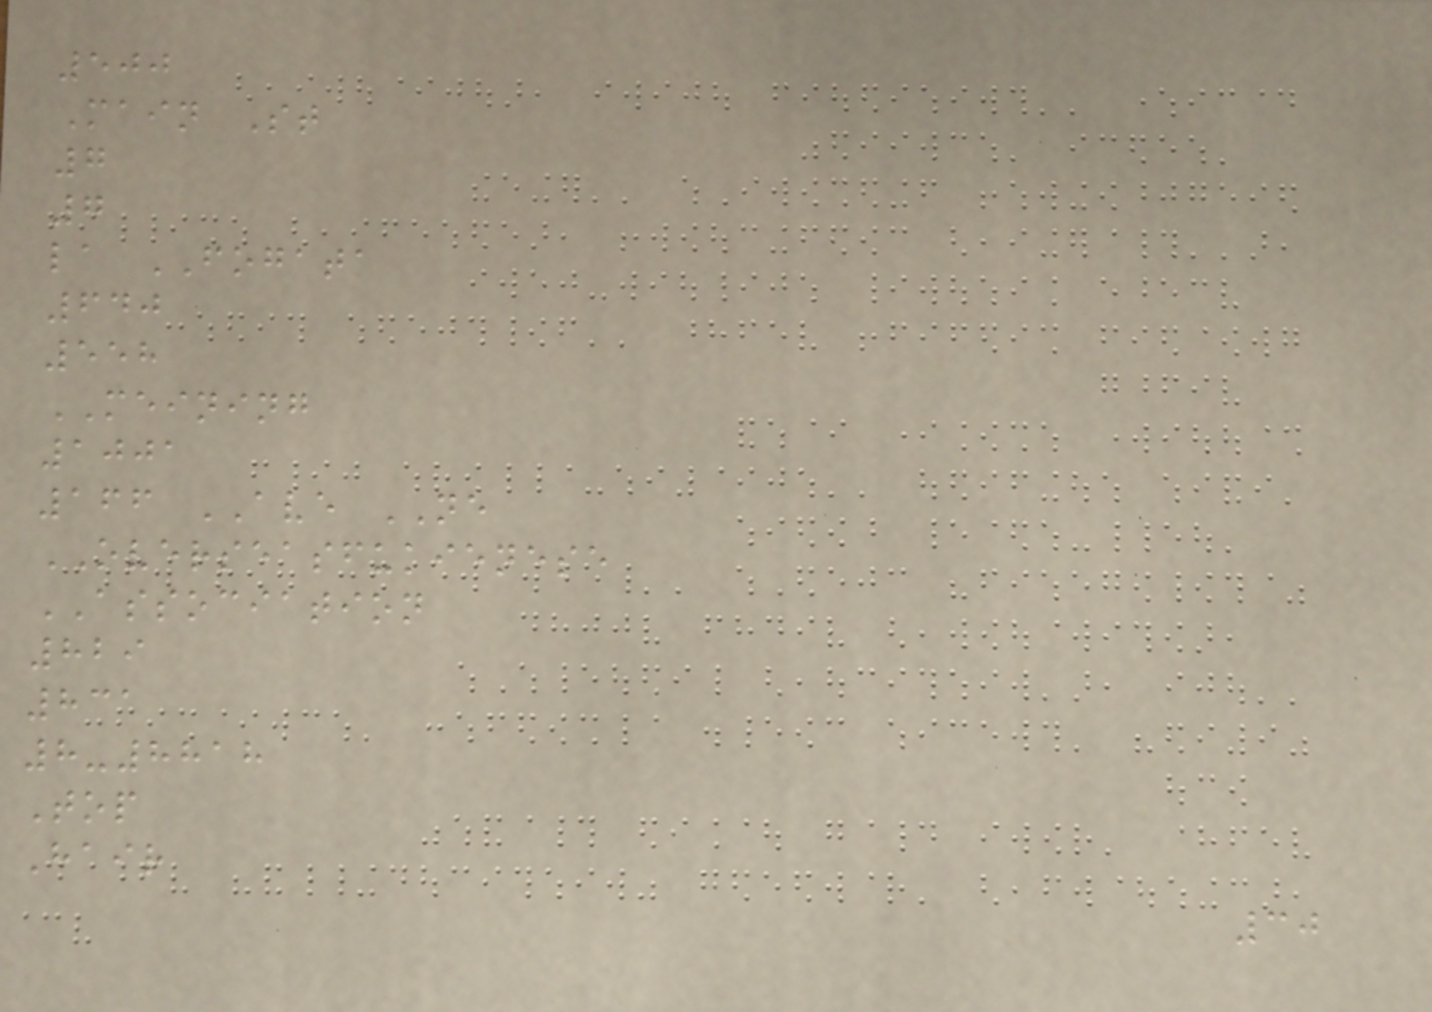500
Main St
7
7
la FOGATA
640
558
MEINING
1001
166 AVE NE
OVERSEASFUKIENESE
ASSOCIATION
829
831
8-8818
Top
Hair
30
